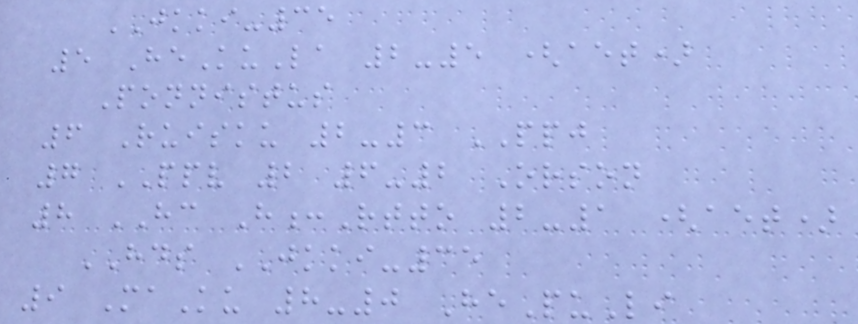JKKI-35
5 HeKuLa 2-5 (aet)
Ponnistus
6 Ruisku 2-3 PPJ
7 PPV 2 6-2 Orson
8 HC H:Rtto 2-1 (aet)
HDS JKKI-35
9 MaKu 8-0 HePuLi
